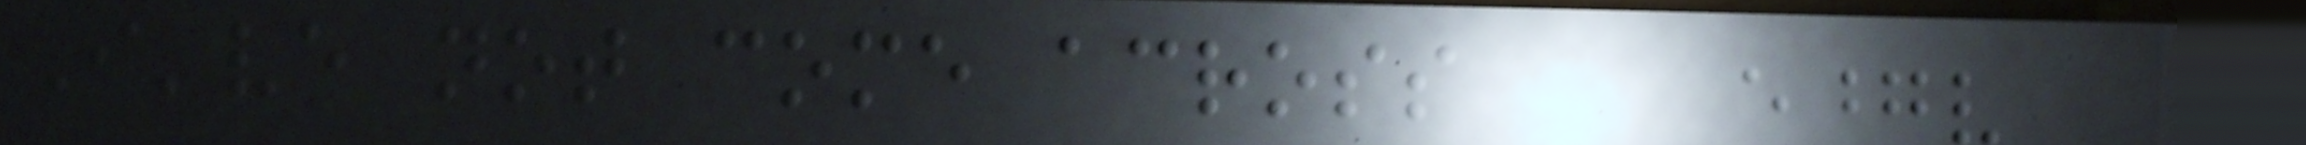I've not come across
